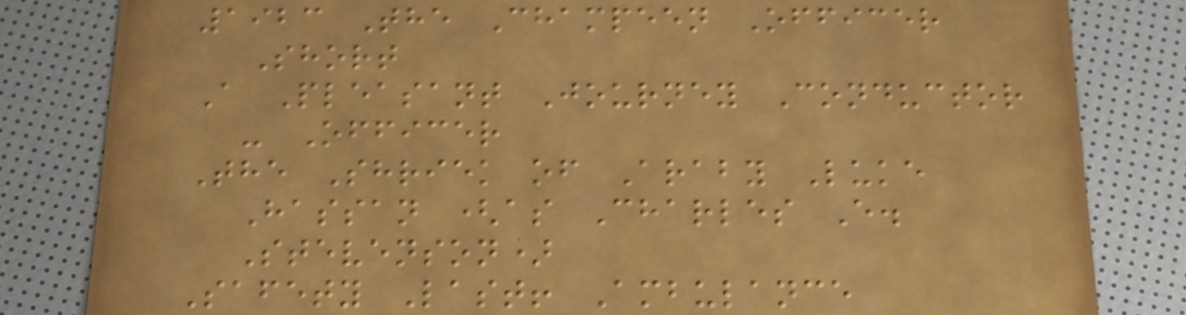1923 The Champeen Officer
Short
A Pleasant Journey Conductor
- Officer
The Shriek of Araby Luke
Hassan (as Charles E.
Stevenson)
Safety Last! Ambulance
